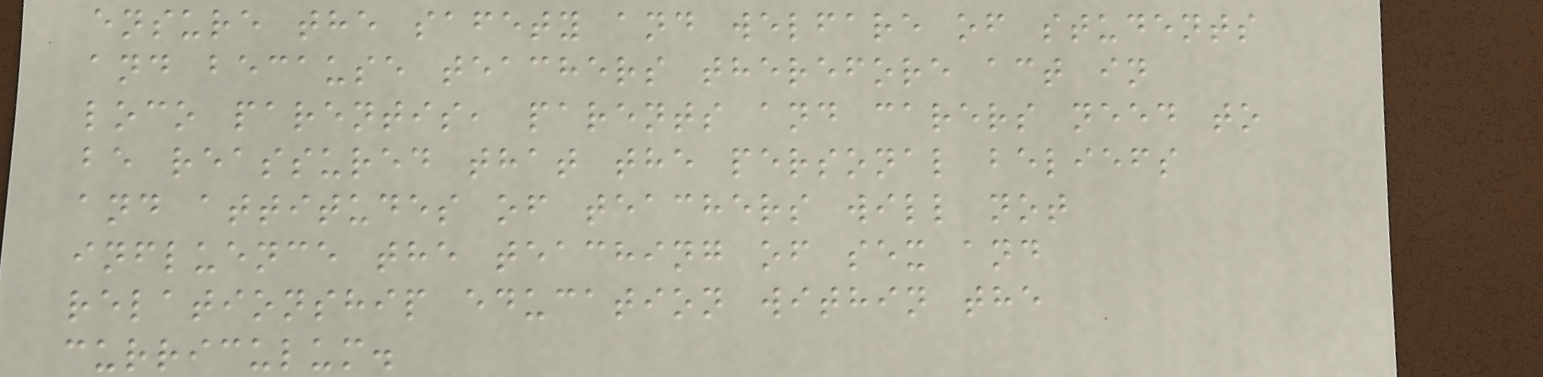ensure the safety and welfare of students
and because teachers therefore act in
loco parentis, parents and carers need to
be reassured that the personal beliefs
and attitudes of teachers will not
influence the teaching of sex and
relationship education within the
curriculum.
